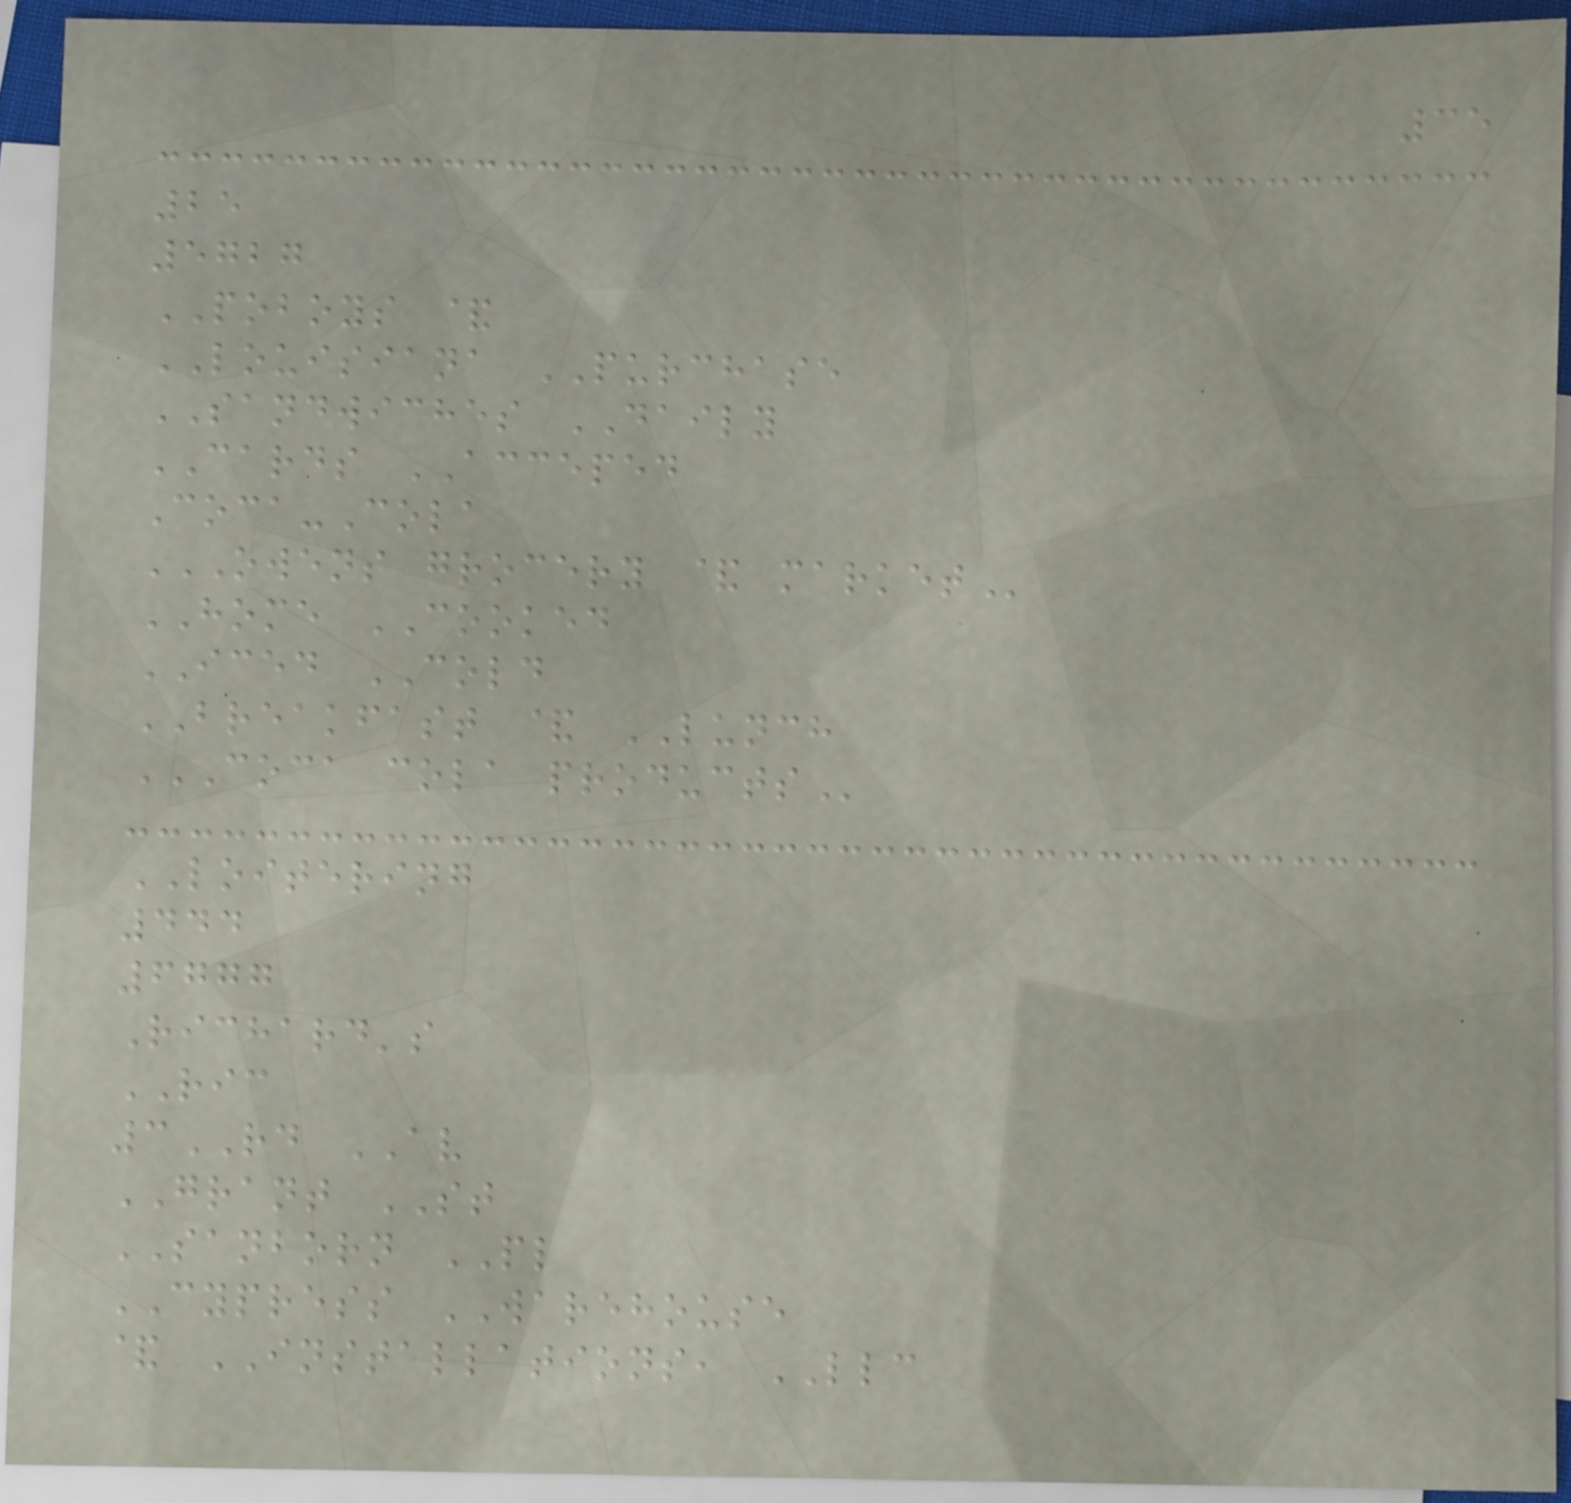35
25
5727
POBOYS &
LOUISIANA PURCHASE
SANDWICHES DAILY
CARDS ACCEPED
Coca-Cola
OWENS GROCERY & MARKET
HOME COOKED
ICED COLD
BREAKFAST & LUNCH
COCA COLA PRODUCTS
LOITERING
444
6777
Richard's
RIC
3RD AV
GRANT ST
SANBORN PL
CYPRESS WAREHOUSE
& INSTALLATIONS, LLC
